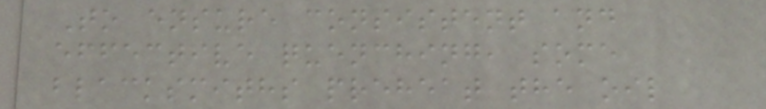To ensure consistent and
effective quenching, some
blacksmiths preheat the oil
